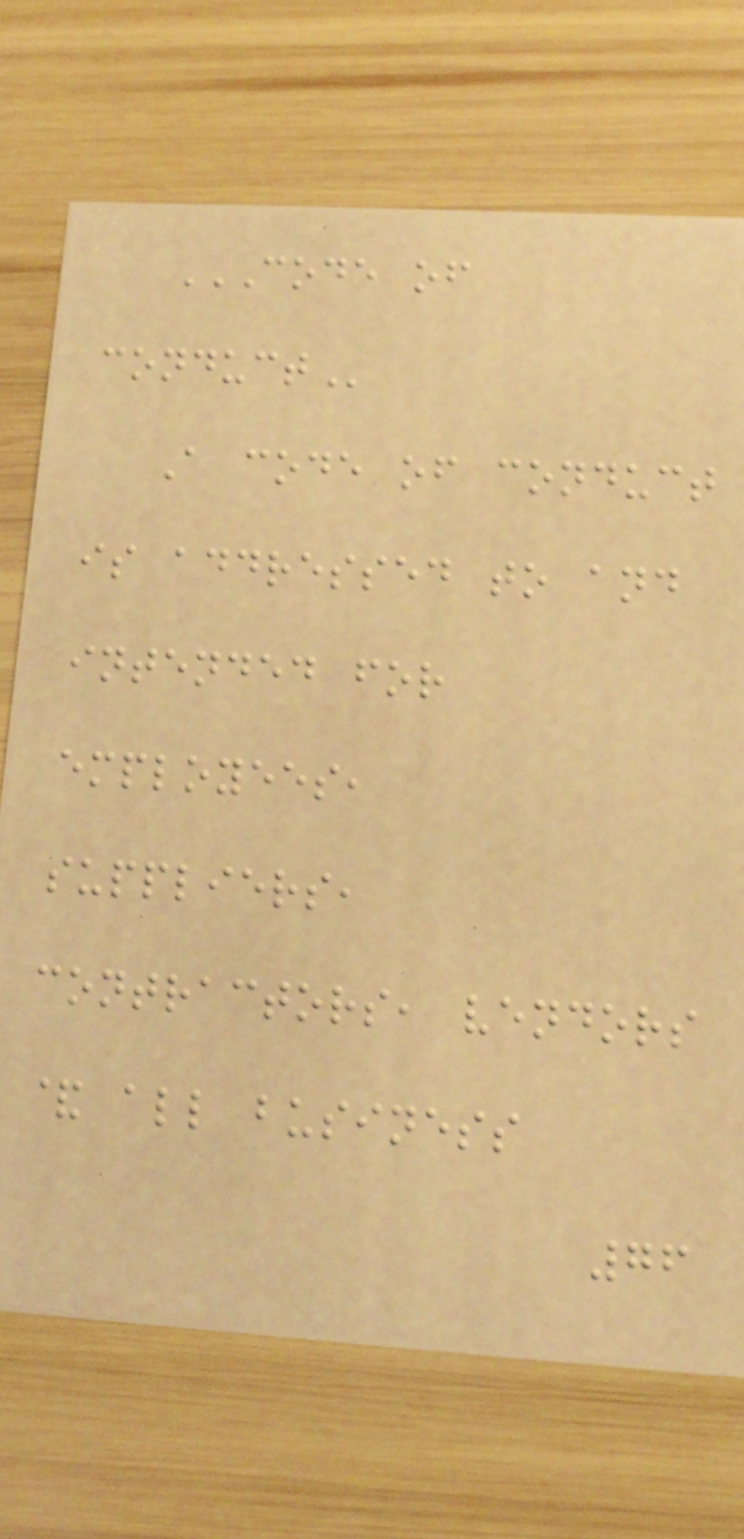CODE OF
CONDUCT
A code of conduct
is addressed to and
intended for
employees,
suppliers,
contractors, vendors
& all business
76
